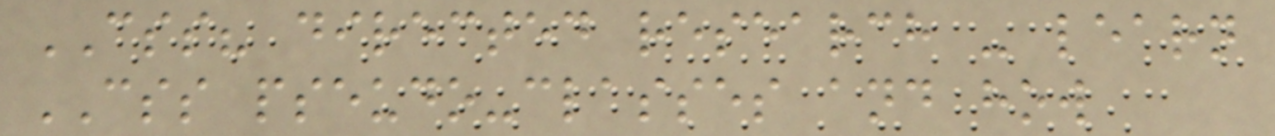CSS? directed research - learn
CSS pseudo-classes and how
